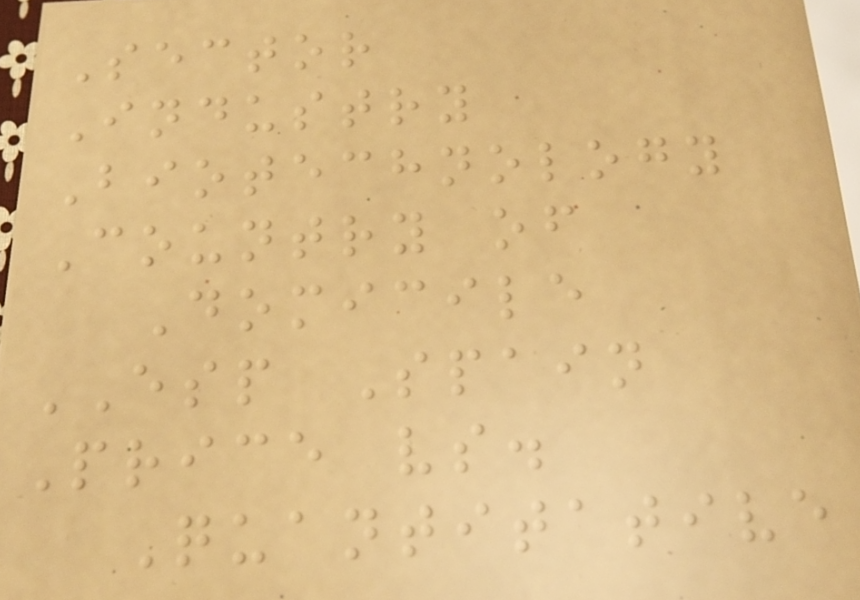Sector
Industry
Biotechnology
Country of
Domicile
ESP Spain
Price vs.
Quantitative
